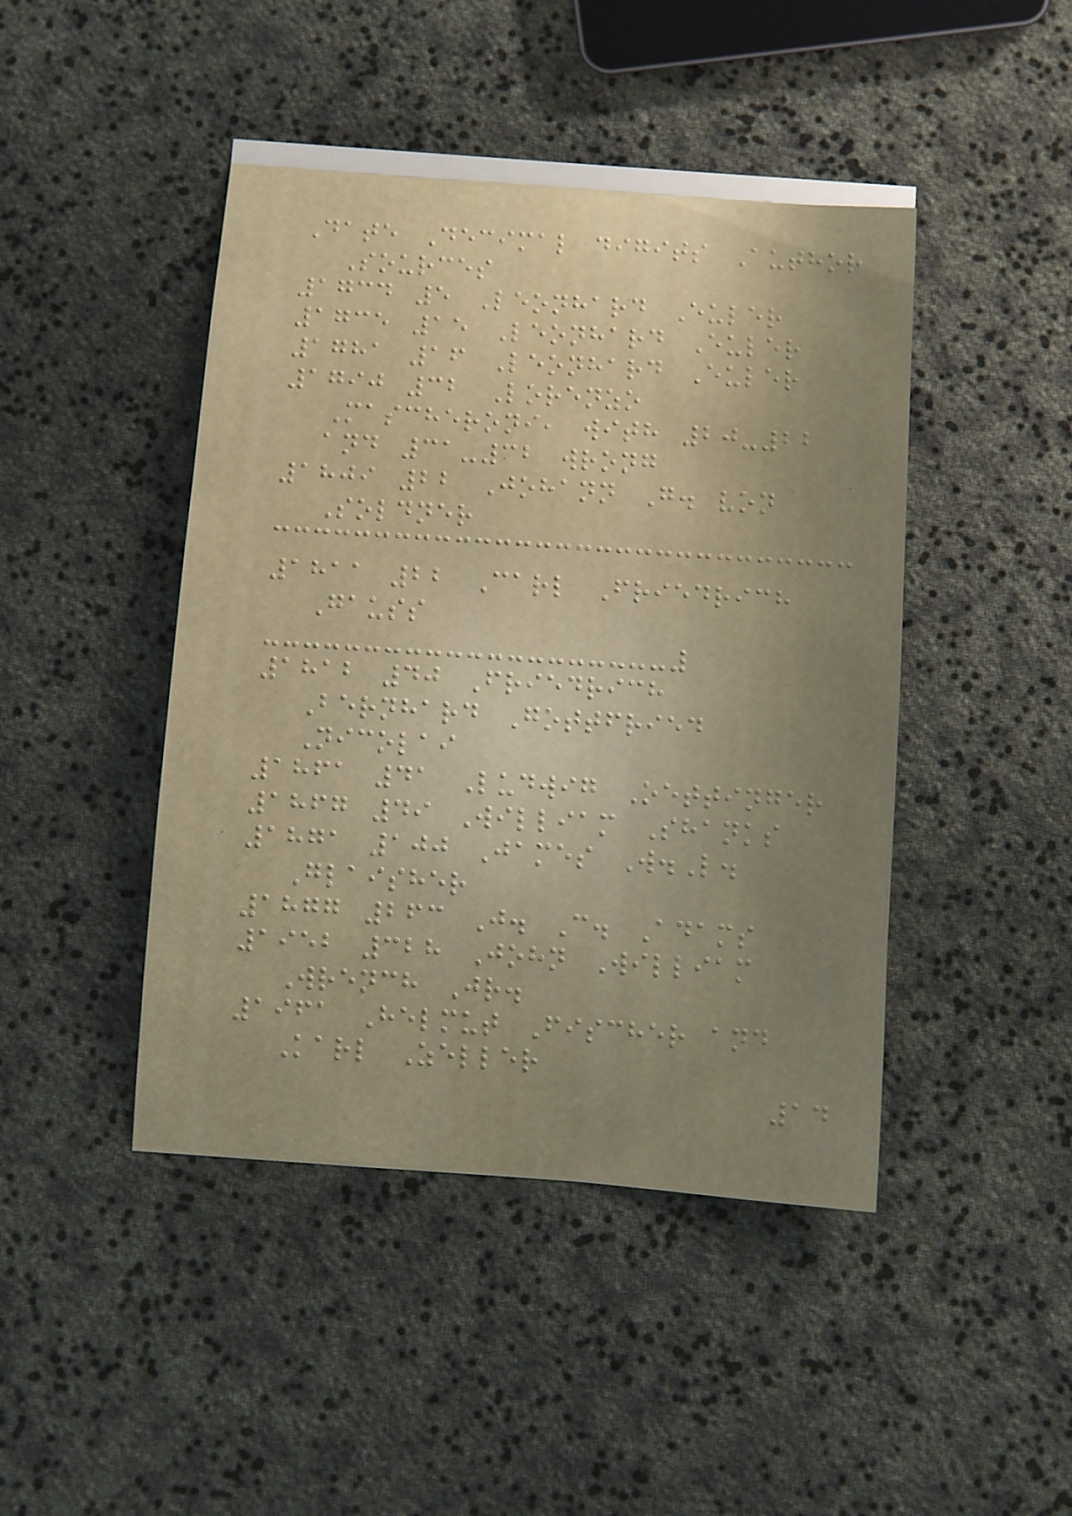Date Decimal digits Author
Sources
1734 5 Leonhard Euler
1735 15 Leonhard Euler
1781 16 Leonhard Euler
1790 32 Lorenzo
Mascheroni, with 20-22
and 31-32 wrong
1809 22 Johann G. von
Soldner
1811 22 Carl Friedrich
Gauss
1812 40 Friedrich
Bernhard Gottfried
Nicolai
1861 41 Ludwig Oettinger
1867 49 William Shanks
1871 100 James W.L.
Glaisher
1877 263 J. C. Adams
1952 328 John William
Wrench Jr.
1961 Helmut Fischer and
Karl Zeller
14
